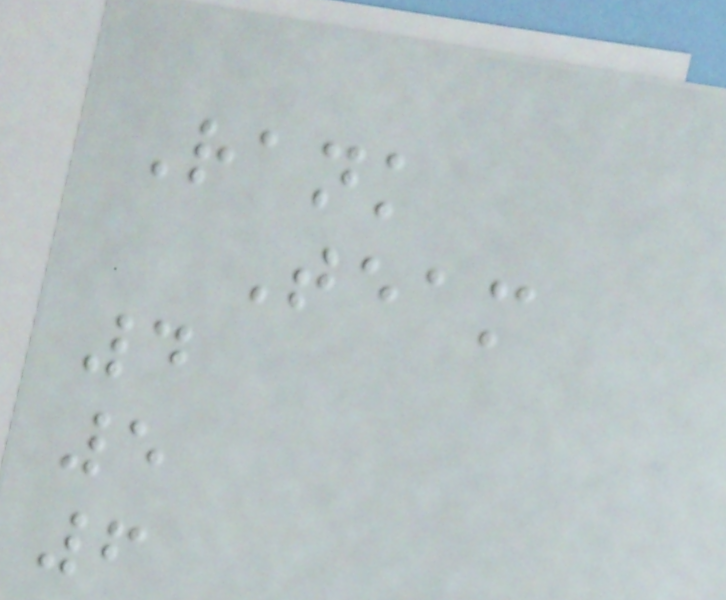Rank
Team
4
5
6
